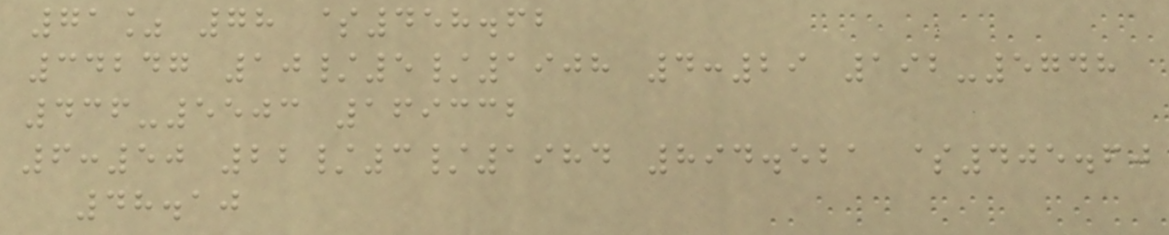71% 78 $458.62
34247 10/5/1908 4:29 192-5748
436-5503 169332
6:50 22/3/1984 894.521 $405.60
48.10
